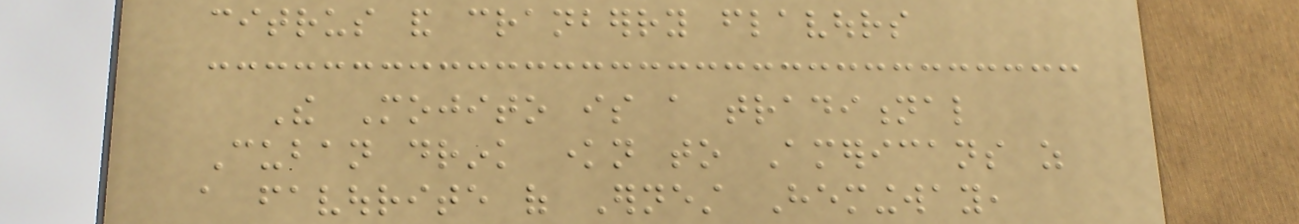citrus and cranberry flavours
The Mojito is a traditional
Cuban drink known to Americans as
a favourite of Ernest Hemingway,
